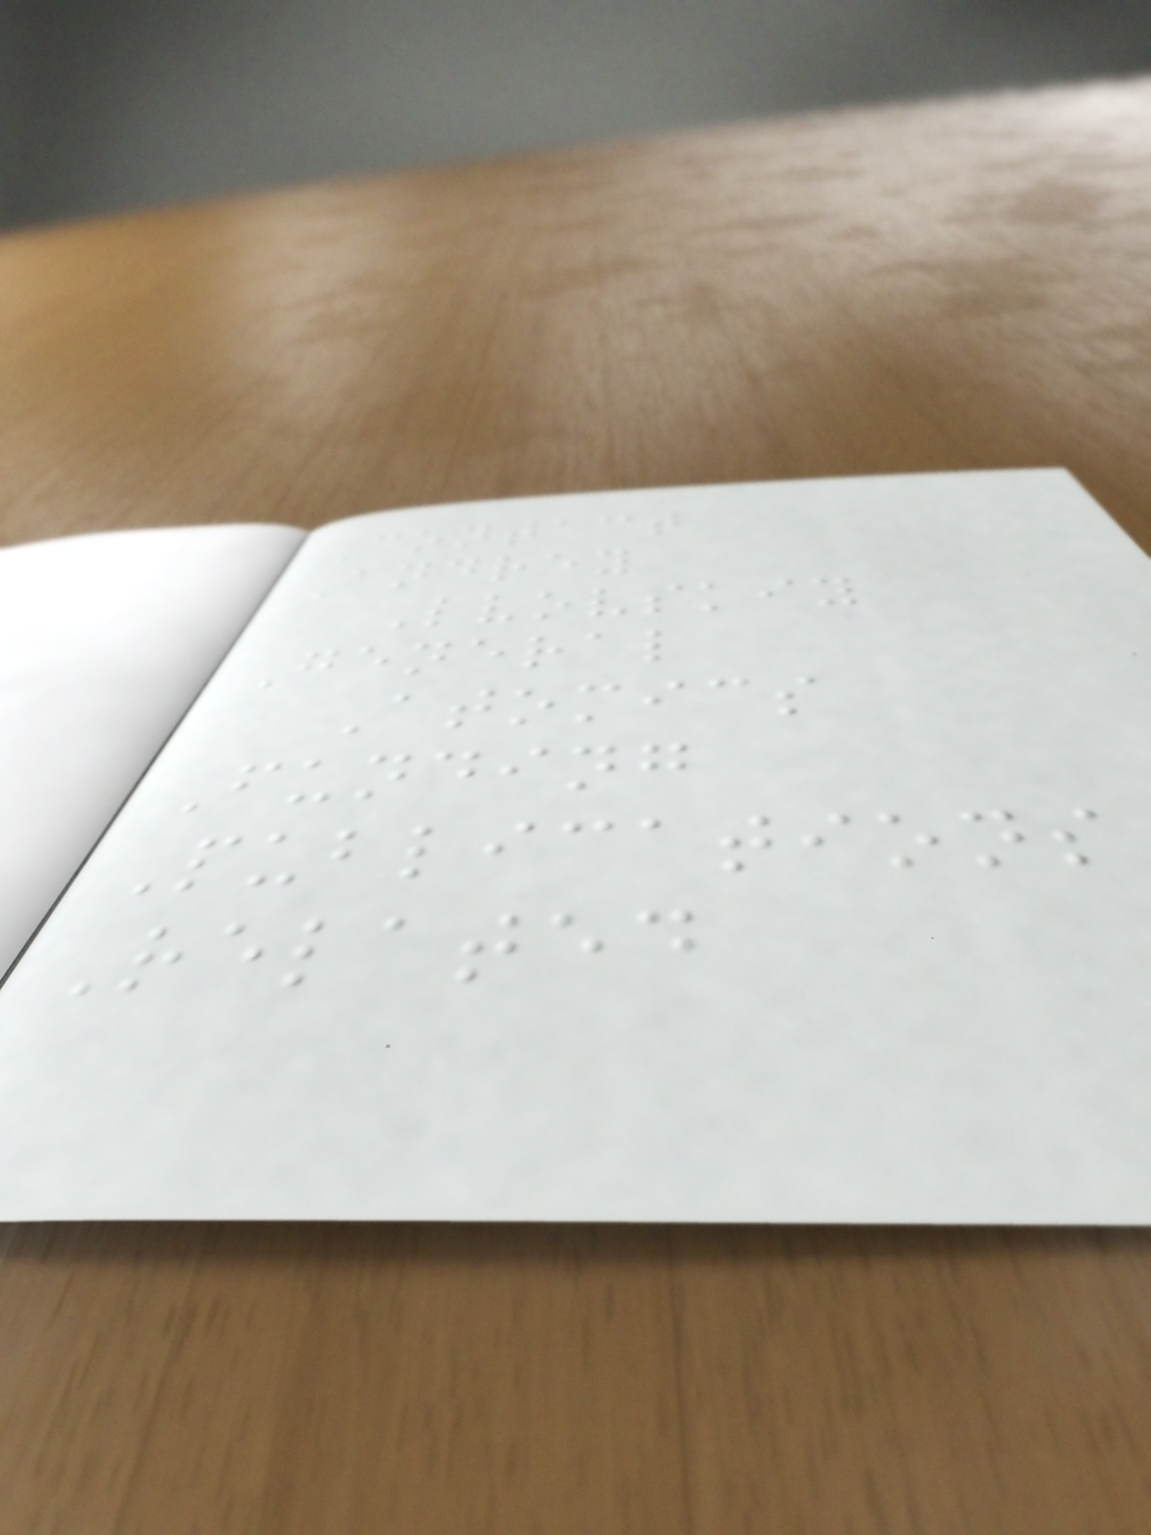Contact
Andrey
Lvovskiy
General
Atomics
Funding
Publications
Related
